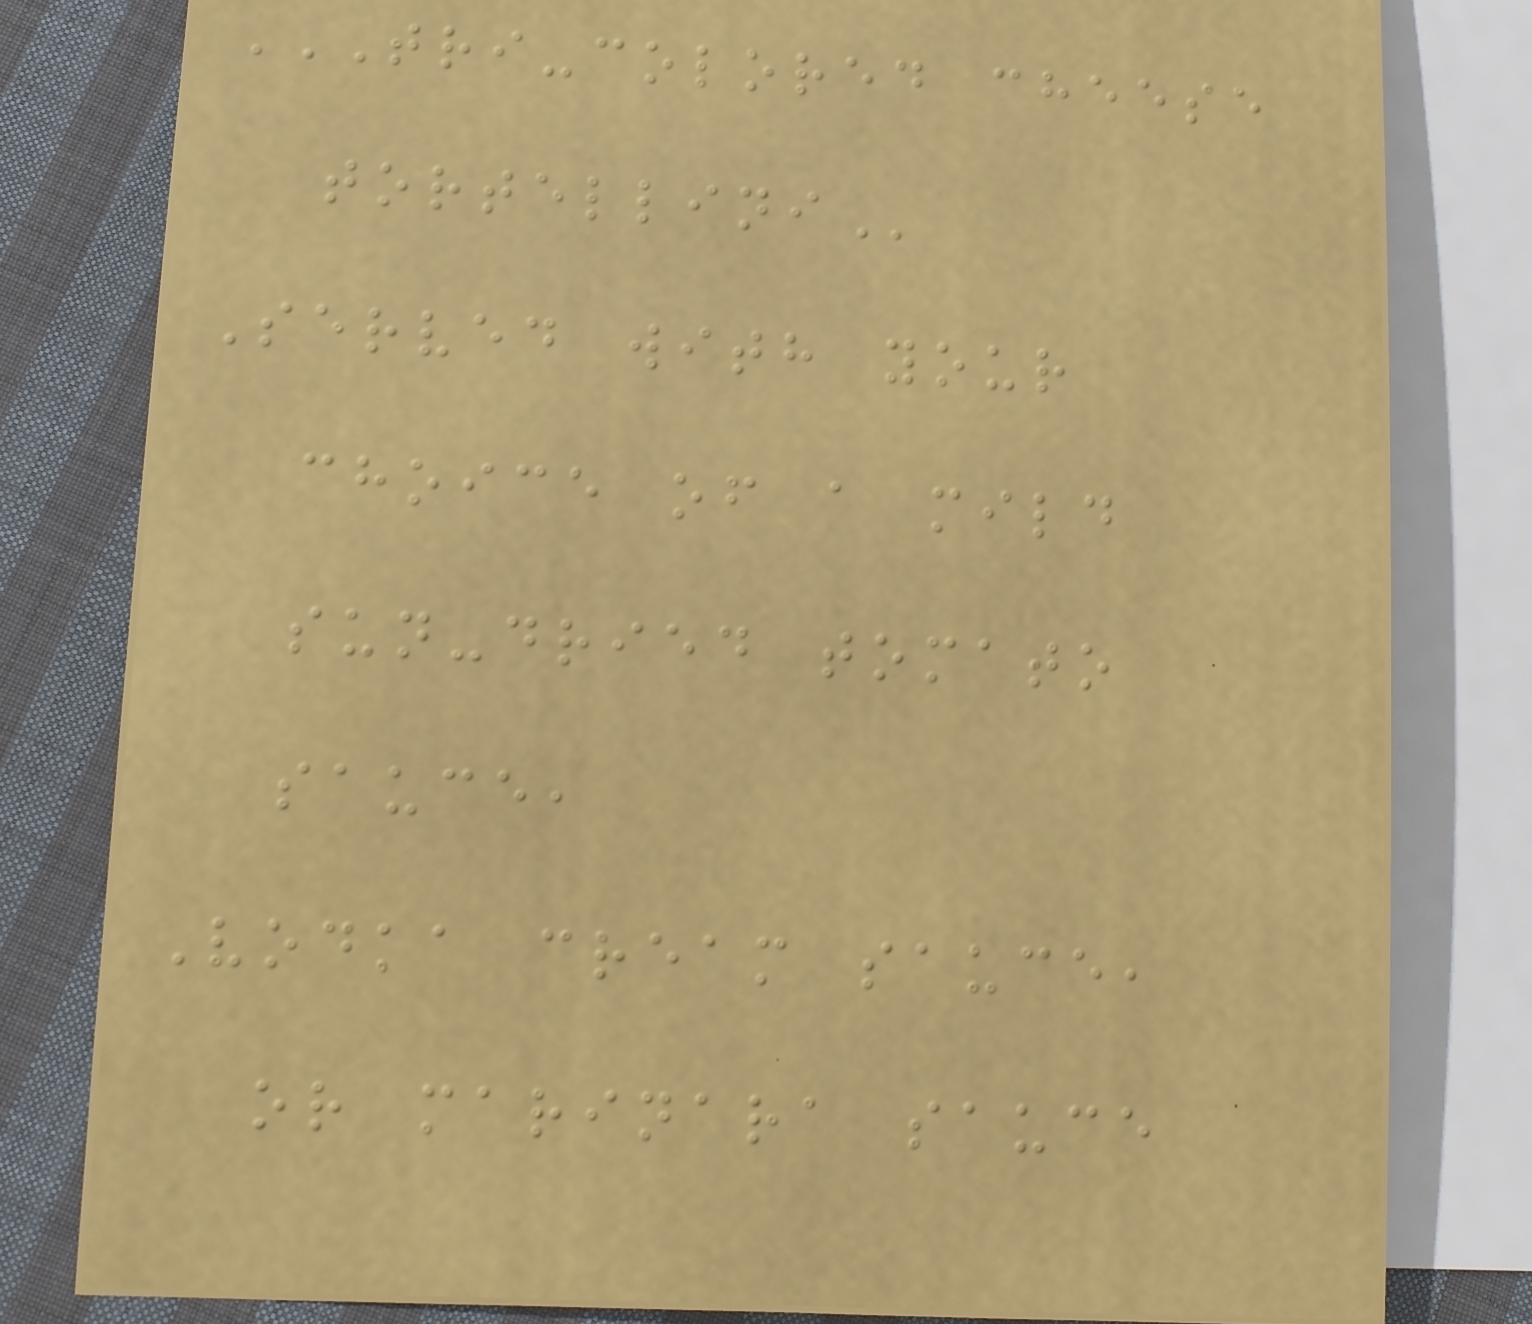TRI-COLORED CHEESE
TORTELLINI
Served with your
choice of a mild
sun-dried tomato
sauce,
Vodka cream sauce,
or marinara sauce
